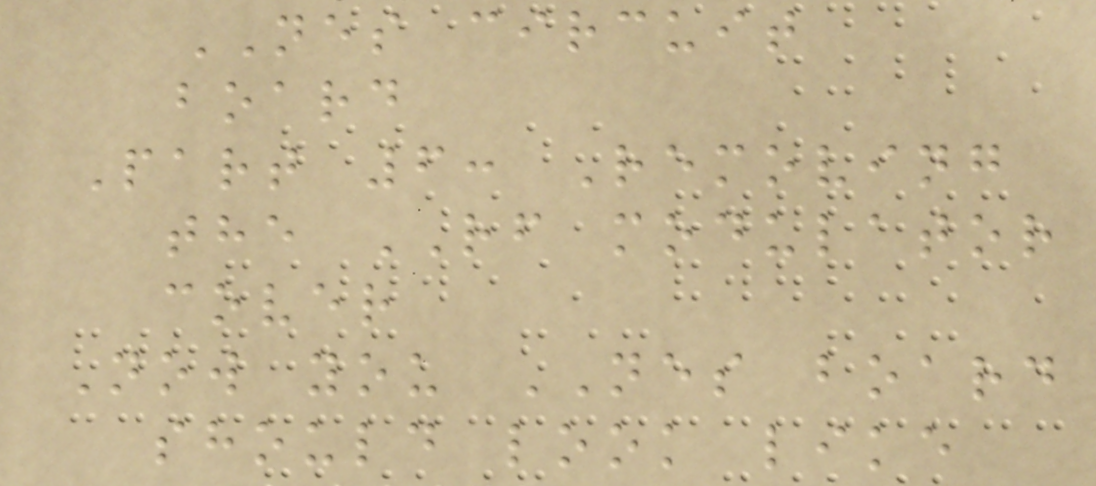NES circuit
board
Part 6: Removing
the RF modulator
cover
Now you NES board
should look like
